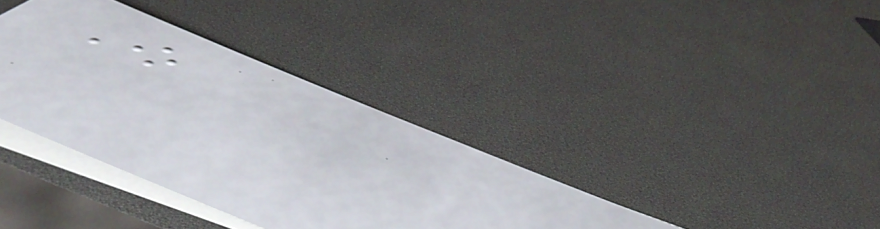One
